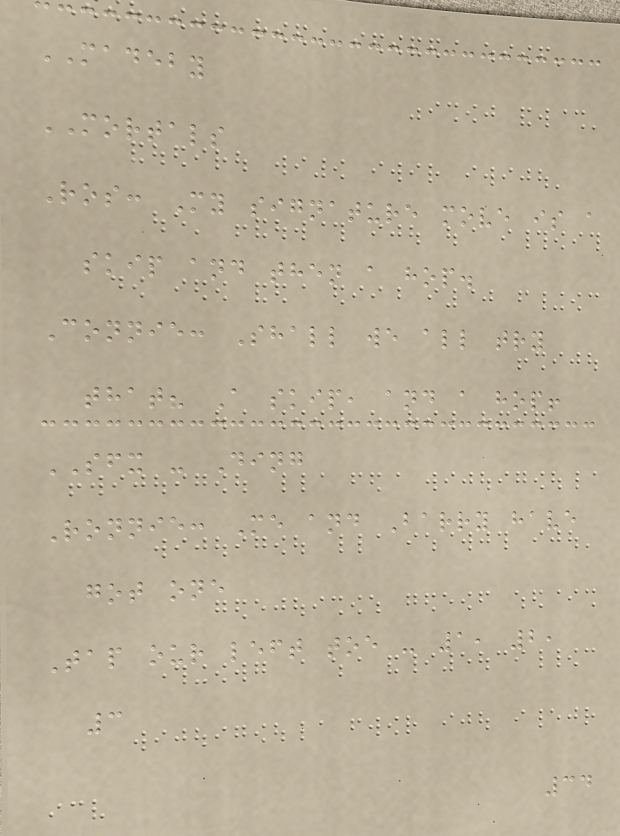MADEBY
MORTALS
Ros: My signature move is a
skip and then a hop.
Connie: Shall we all try
that? A skip, and a hop!
SFX - Ding
Ronnie: Me and Barry have
got one
Tap our left toe - 1, 2,
3
34
